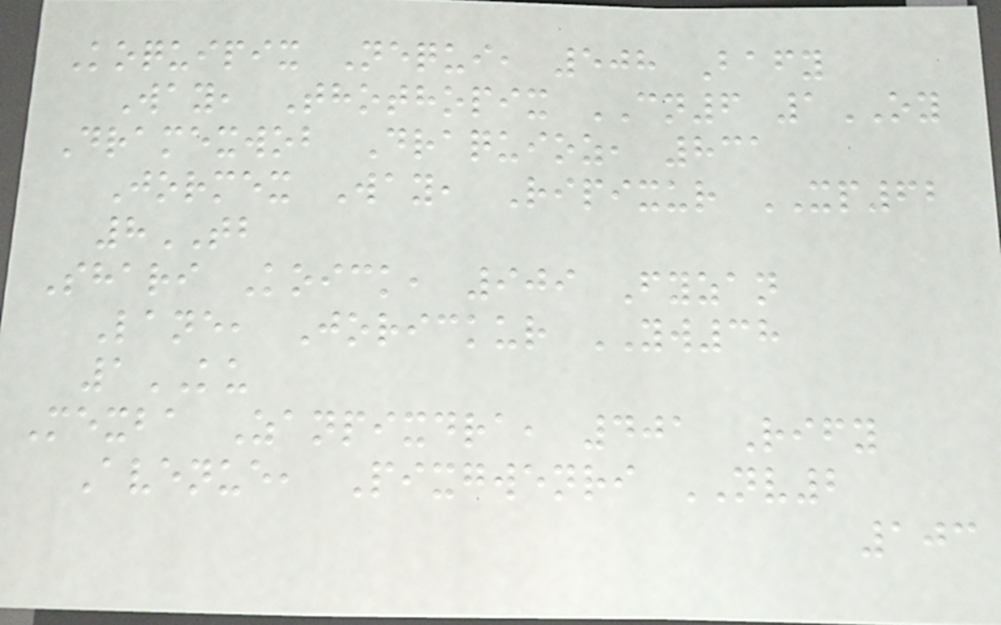Koquipix Nequi, 508 Bafy
Way, Thothopix CN6 1OY
Dramexwob Draquioz, 831
Jormex Way, Ripixur XP62
8TB
Shari Koick, 909 Fyzan
Lane, Jorickur YW38
1KU
Mexba Zanpixdra, 401 Rify
Avenue, Pixgwenri NV2
103
